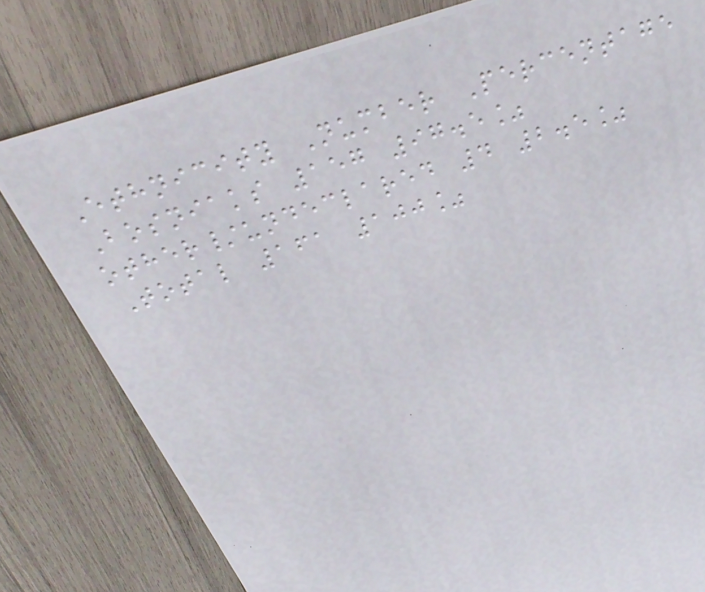Ethnicity Number Percentage
Bosniaks 157 97.5%
other/undeclared 4 2.5%
Total 161 100%
